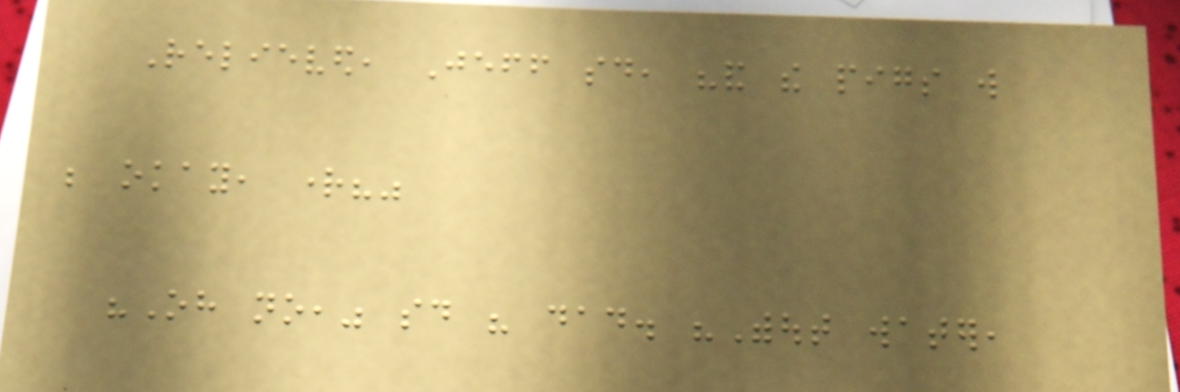Relieved, Jeff said, "and the pigs will
be okay, right?"
"Oh no," said his dad. "Without water,
